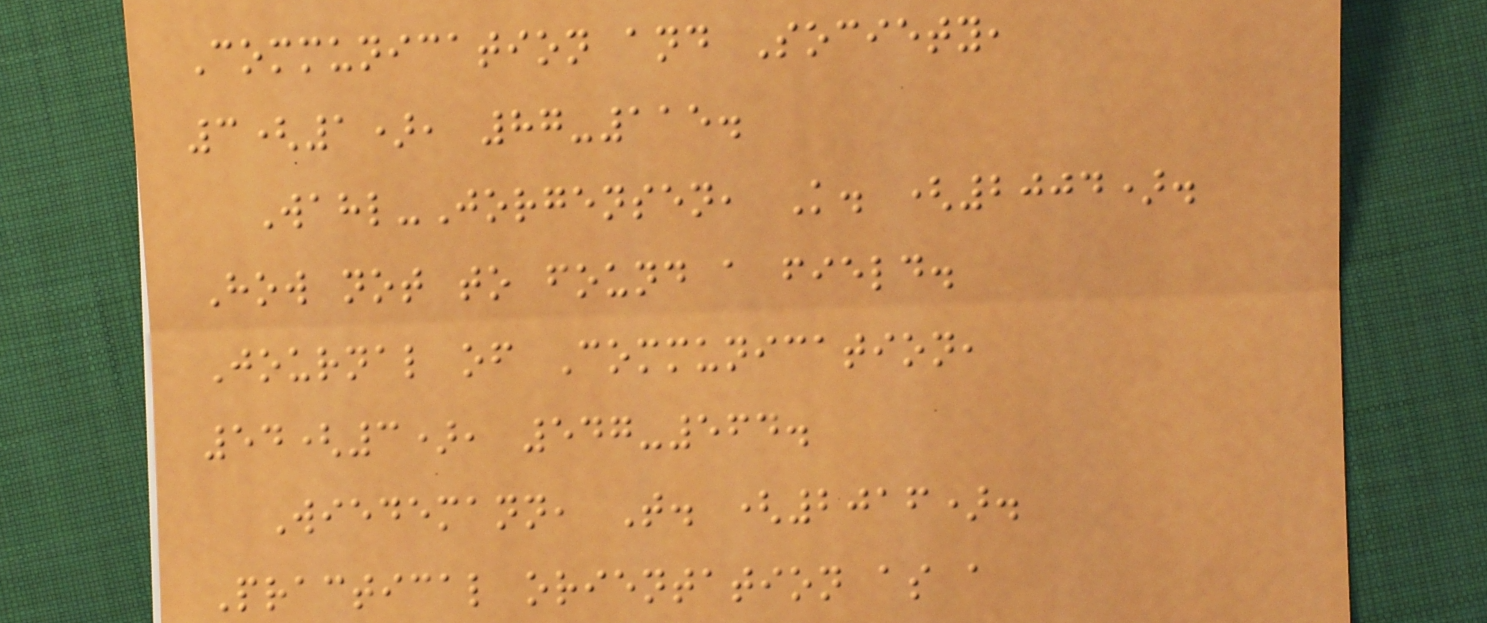Communication and Society,
3(1), 87-115.
Wahl-Jorgensen, K. (2004).
How not to found a field.
Journal of Communication,
54(3), 547-564.
Wiedemann, T. (2016).
Practical orientation as a
